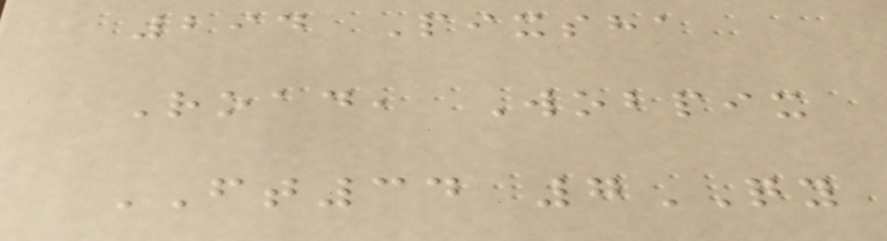294 Pixsha
Road, Wobpix
FT34 7QY
